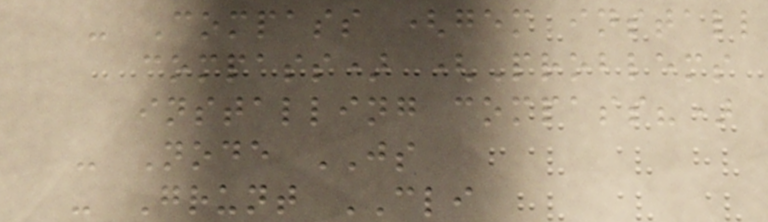- Compass (gem install
compass) (Problems
installing compass?)
- Node JS
- Grunt CLI
